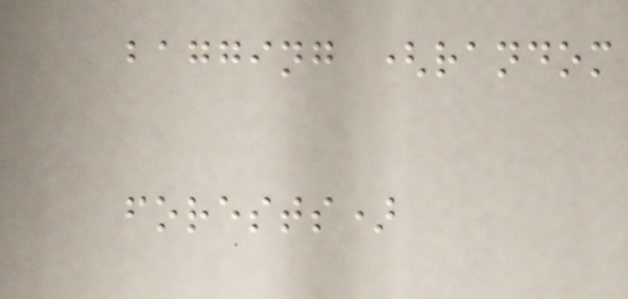bagging (random
forests)
